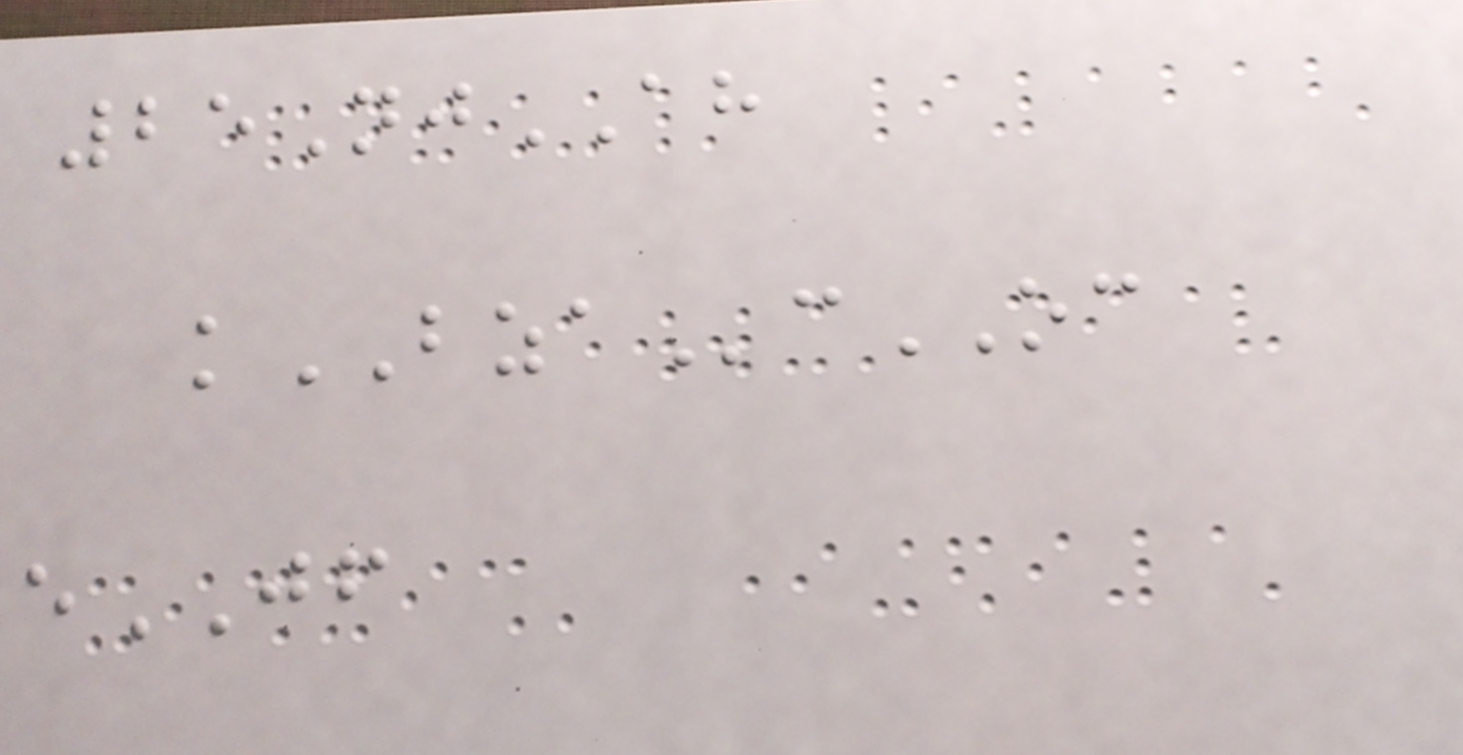25NjAH
kBZAcOC
eJF
